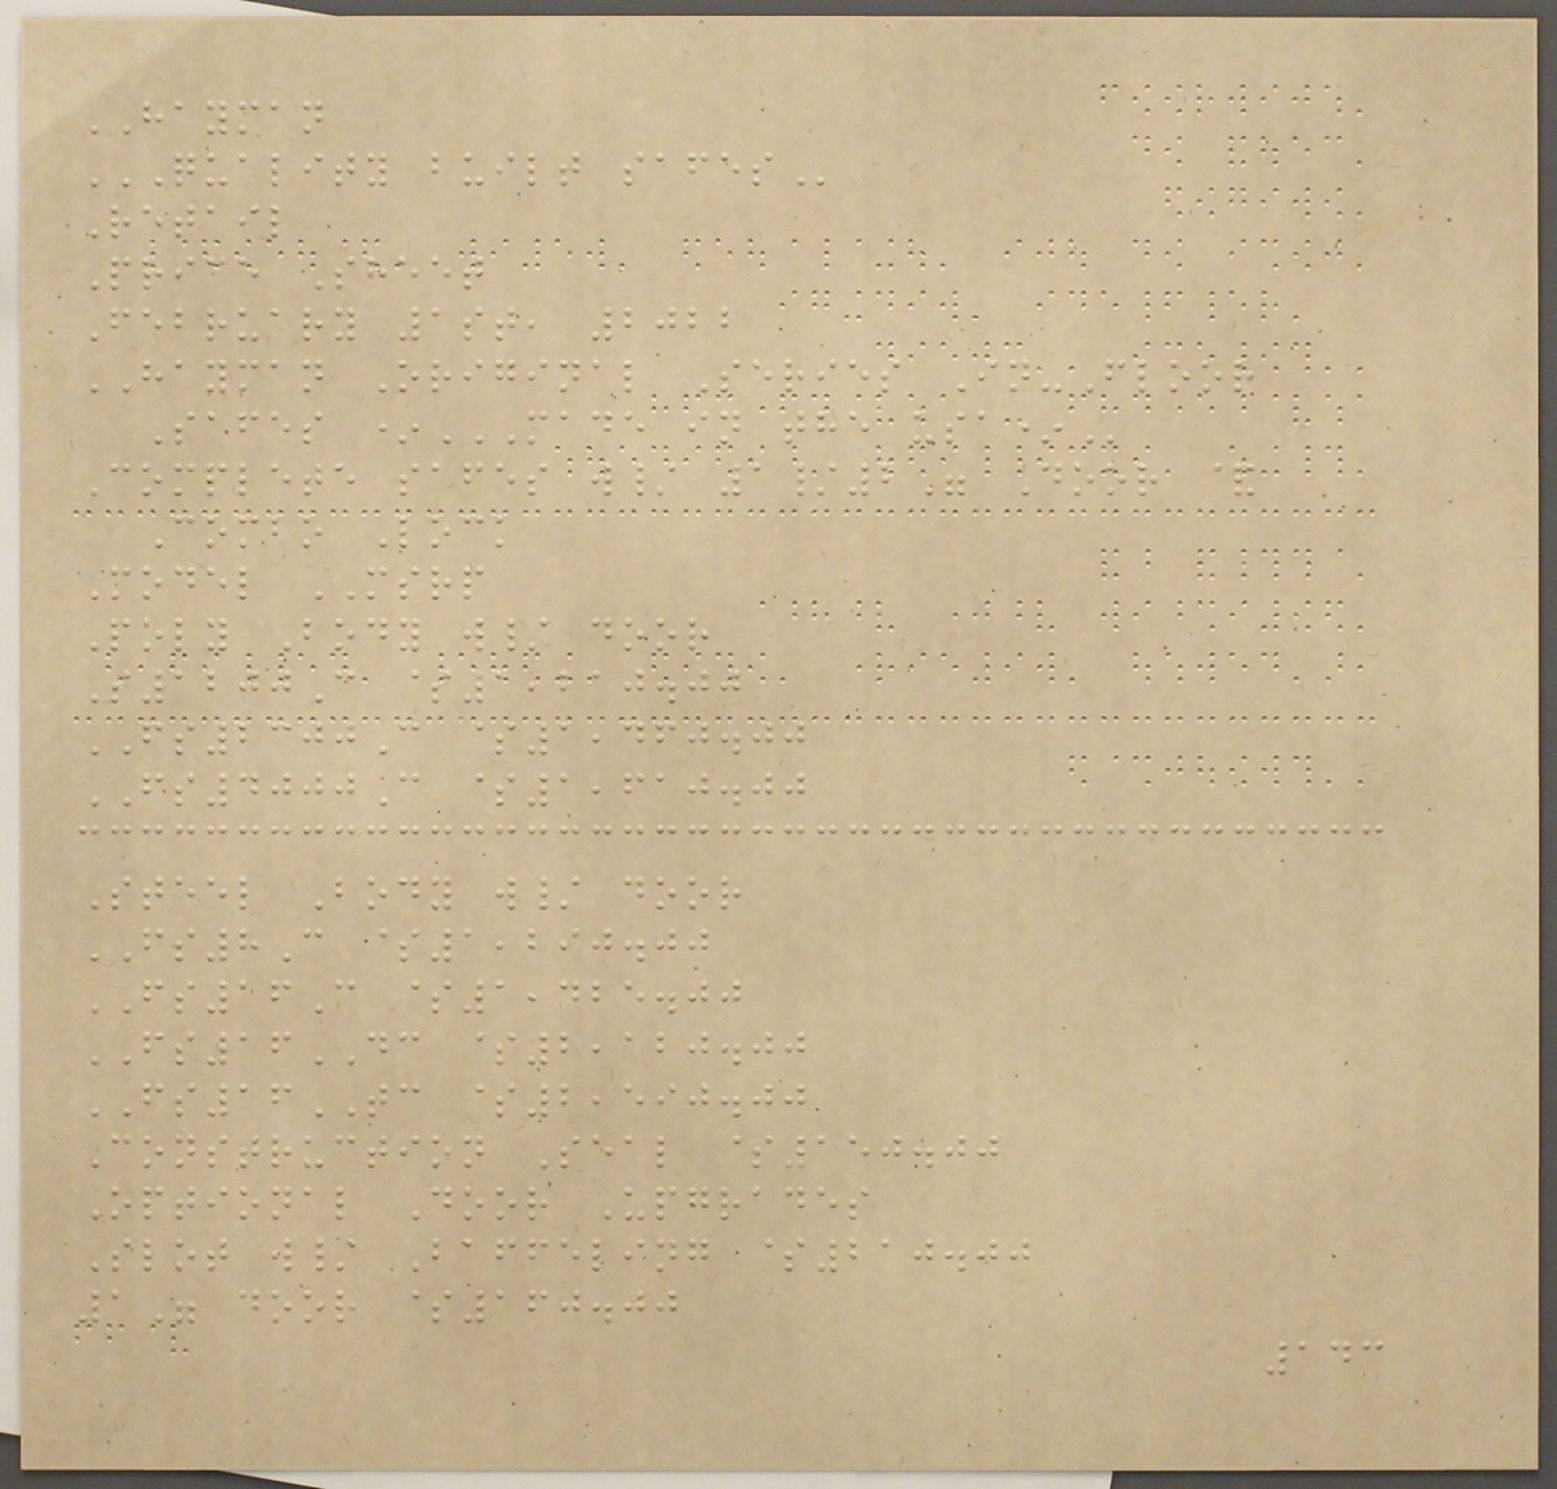HAYMAN
QUALITY BUILT SAFES
Retail
Price Sheet
February 1st, 2022
HAYMAN Original Series In-Floor
Safes *MADE IN THE USA*
Complete safes w/ 1/2" Door &
Combo Lock
Model MSRP
Poly Body w/ door
S1200C $1,210.00
FS2300C $1,460.00
FS4000C $1,610.00
Steel Body w/ door
FS8C $1,290.00
FS16C $1,425.00
FS16DC $2,120.00
FS16TC $2,590.00
Construction Seal $150.00
Optional Door Upgrades
Slot w/ Baffeling $210.00
1" door $160.00
143
